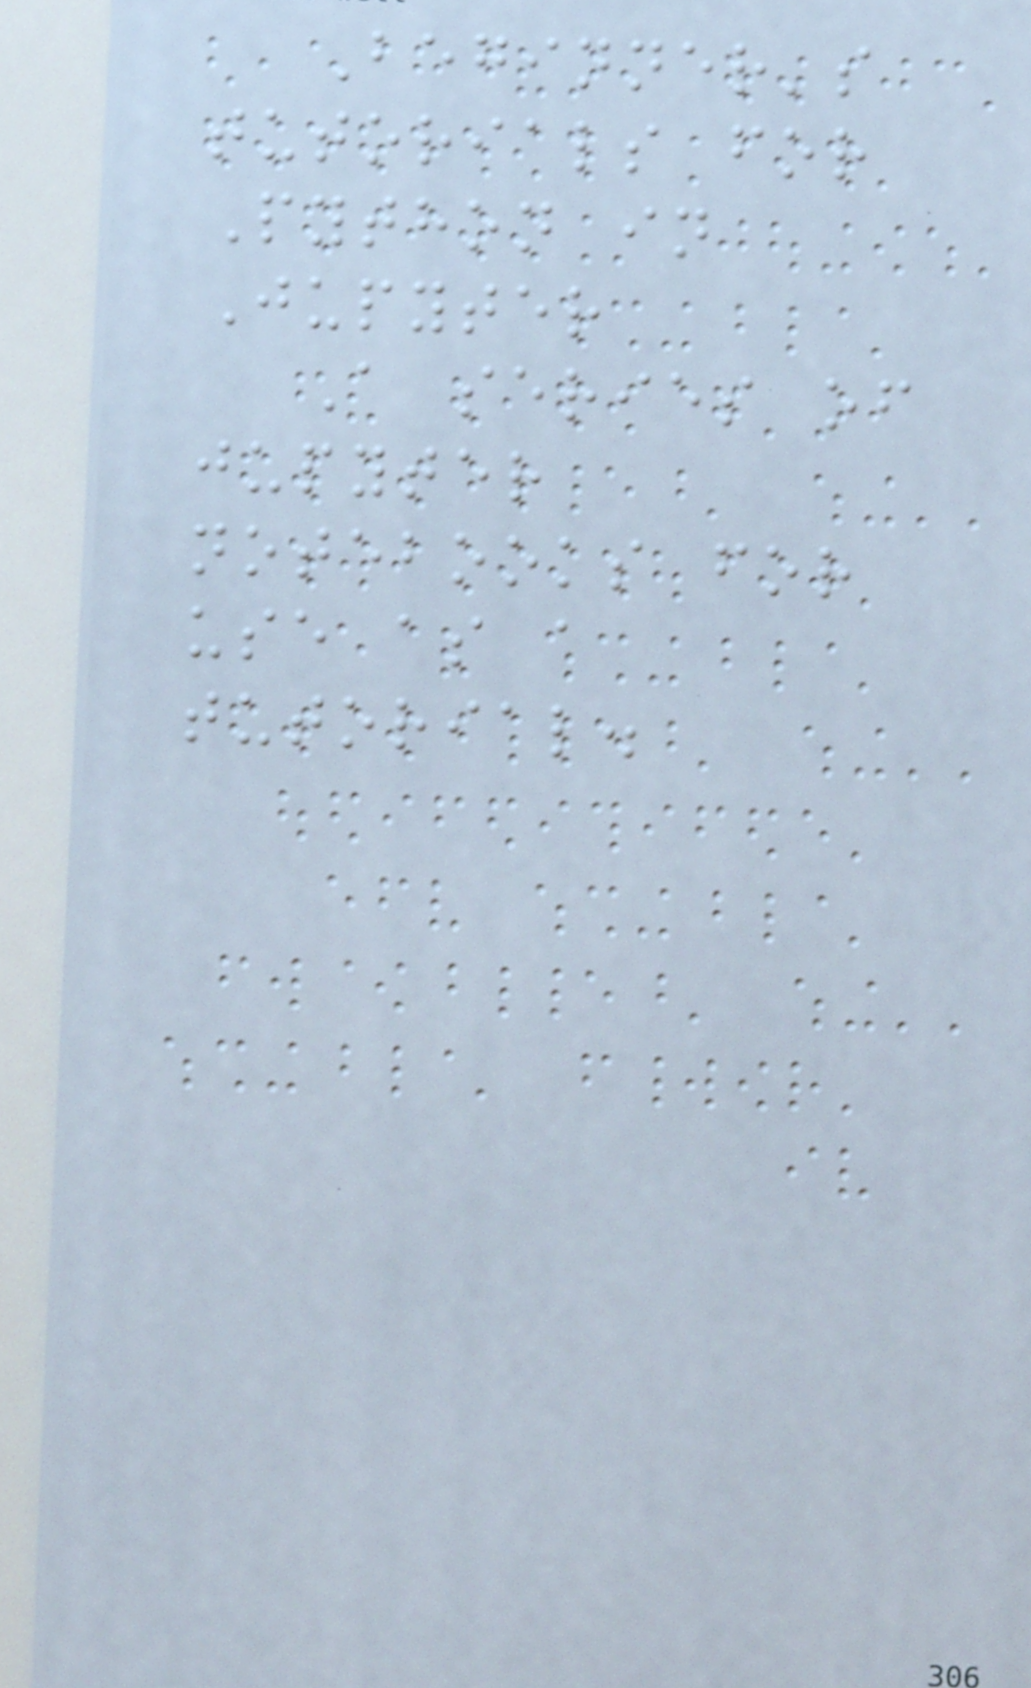Beginner's
tutorials for
Python in
Jupyter
A series of
jupyter
notebooks for
use as a
tutorial.
